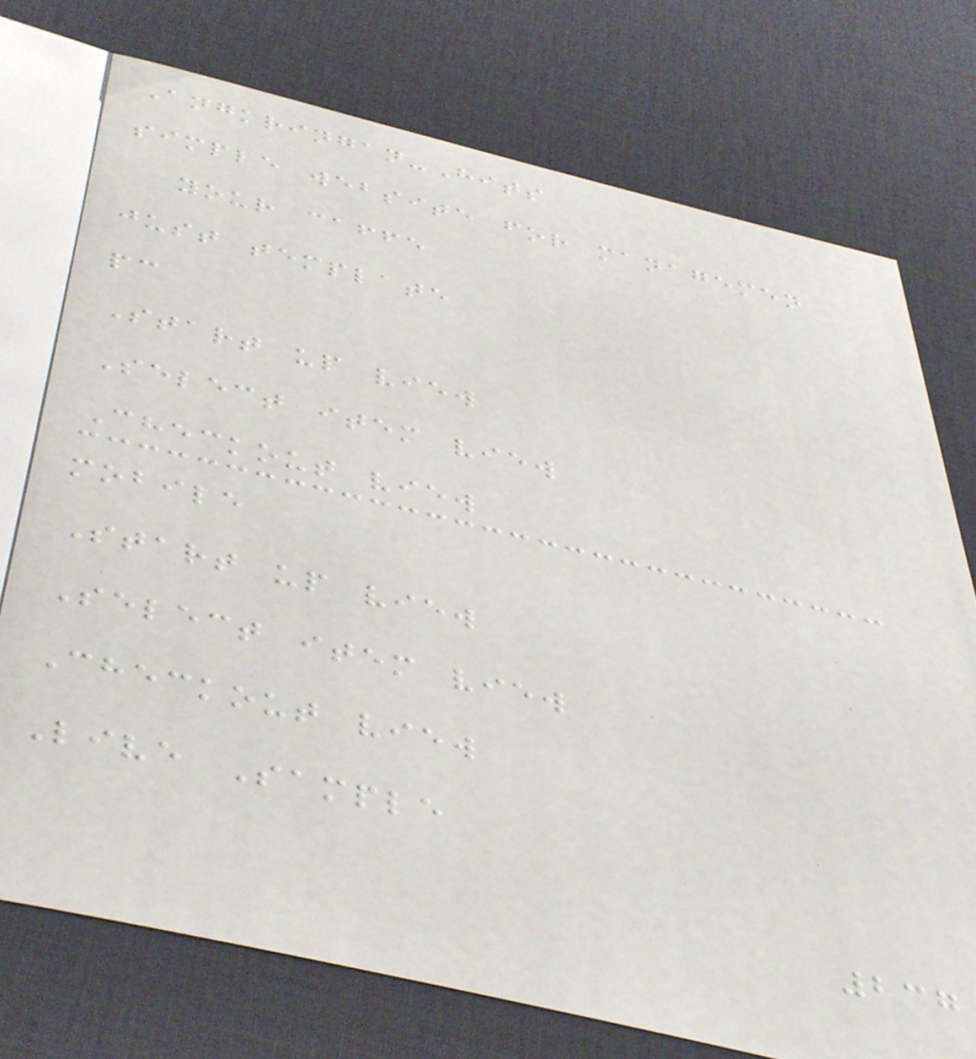Angkringan-Hits
simple website for managemen
your caffe
just template
pc
Start up view
Select item view
Checkout view
mobile
Start up view
Select item view
Checkout view
Live Sample
237
